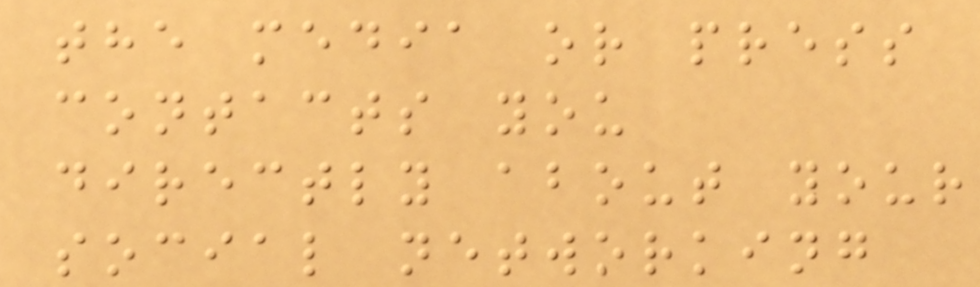the media or press
contacts you
directly about your
social networking
